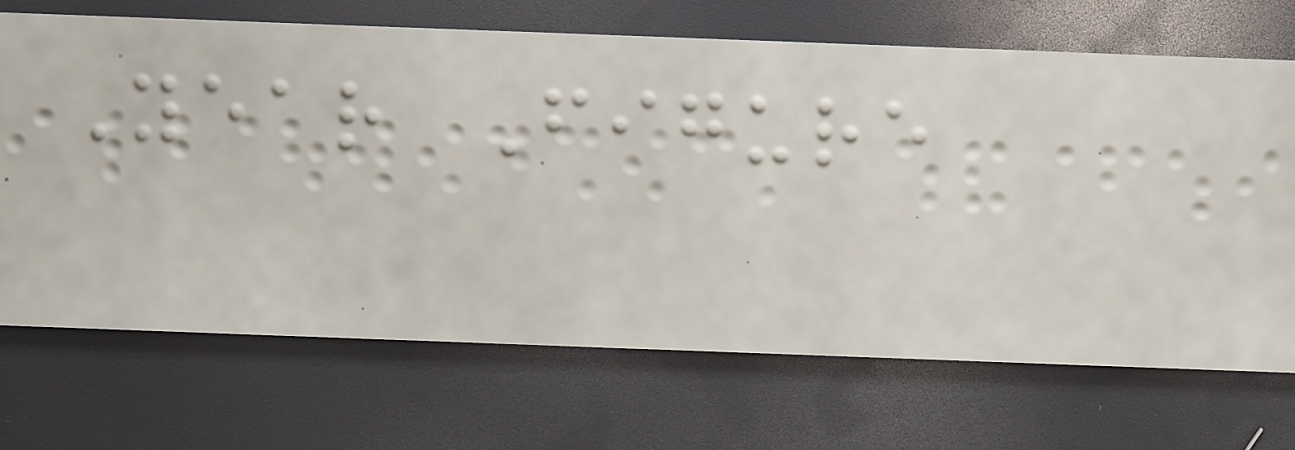Year Figure
